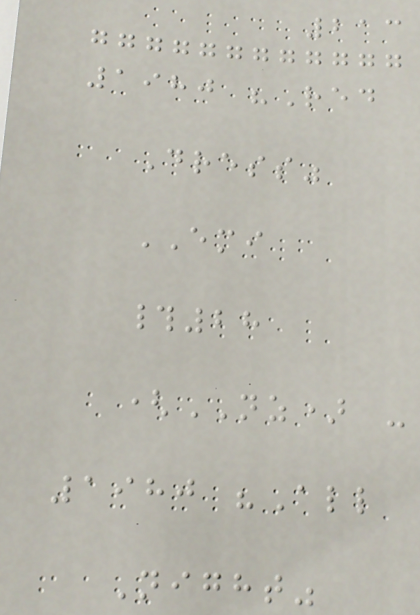213
1980 "Red
Dress"
EMI
#28
(NZ) -
1980 "All
Night"
